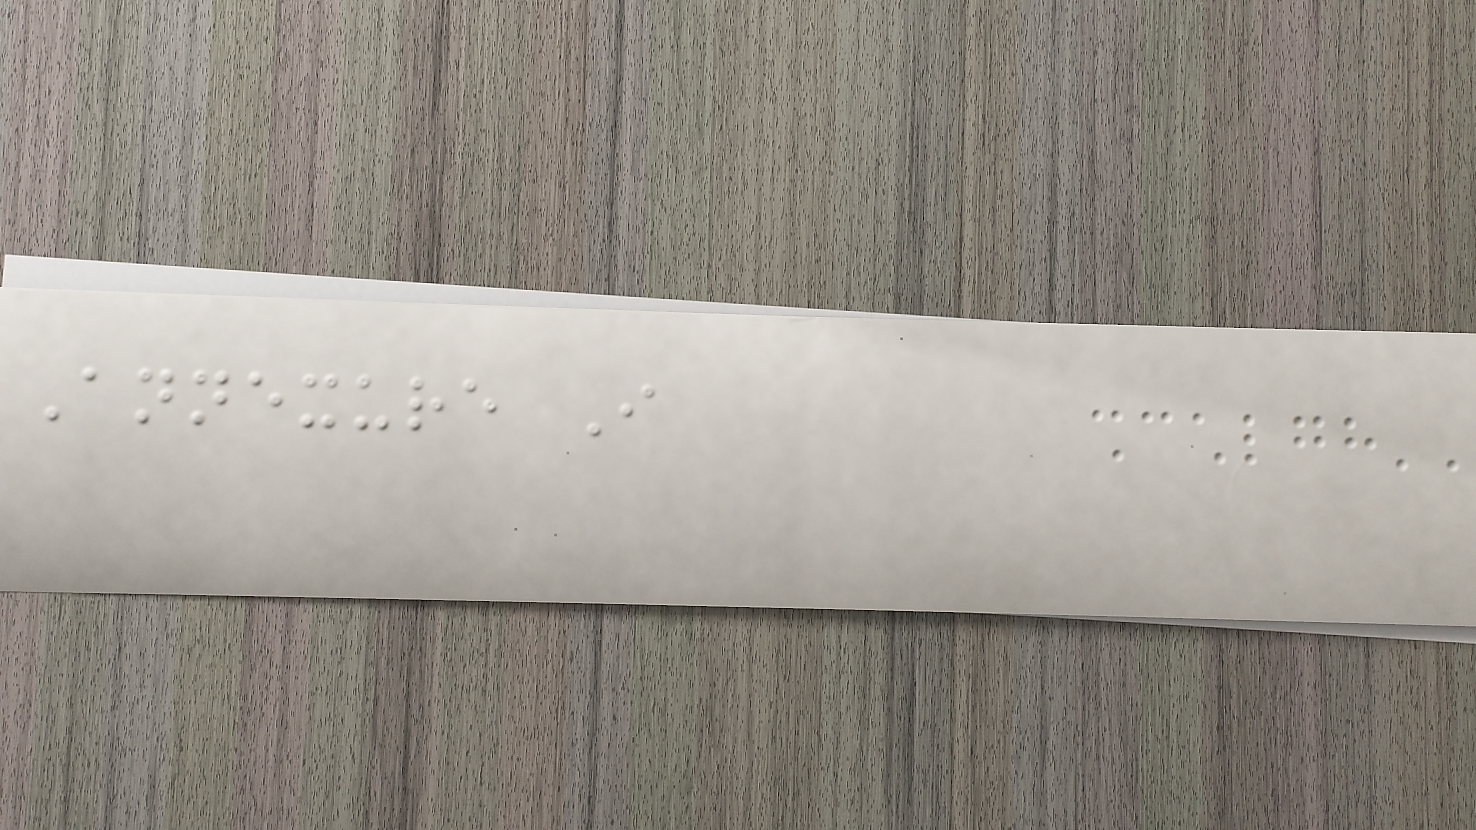Annexure I
